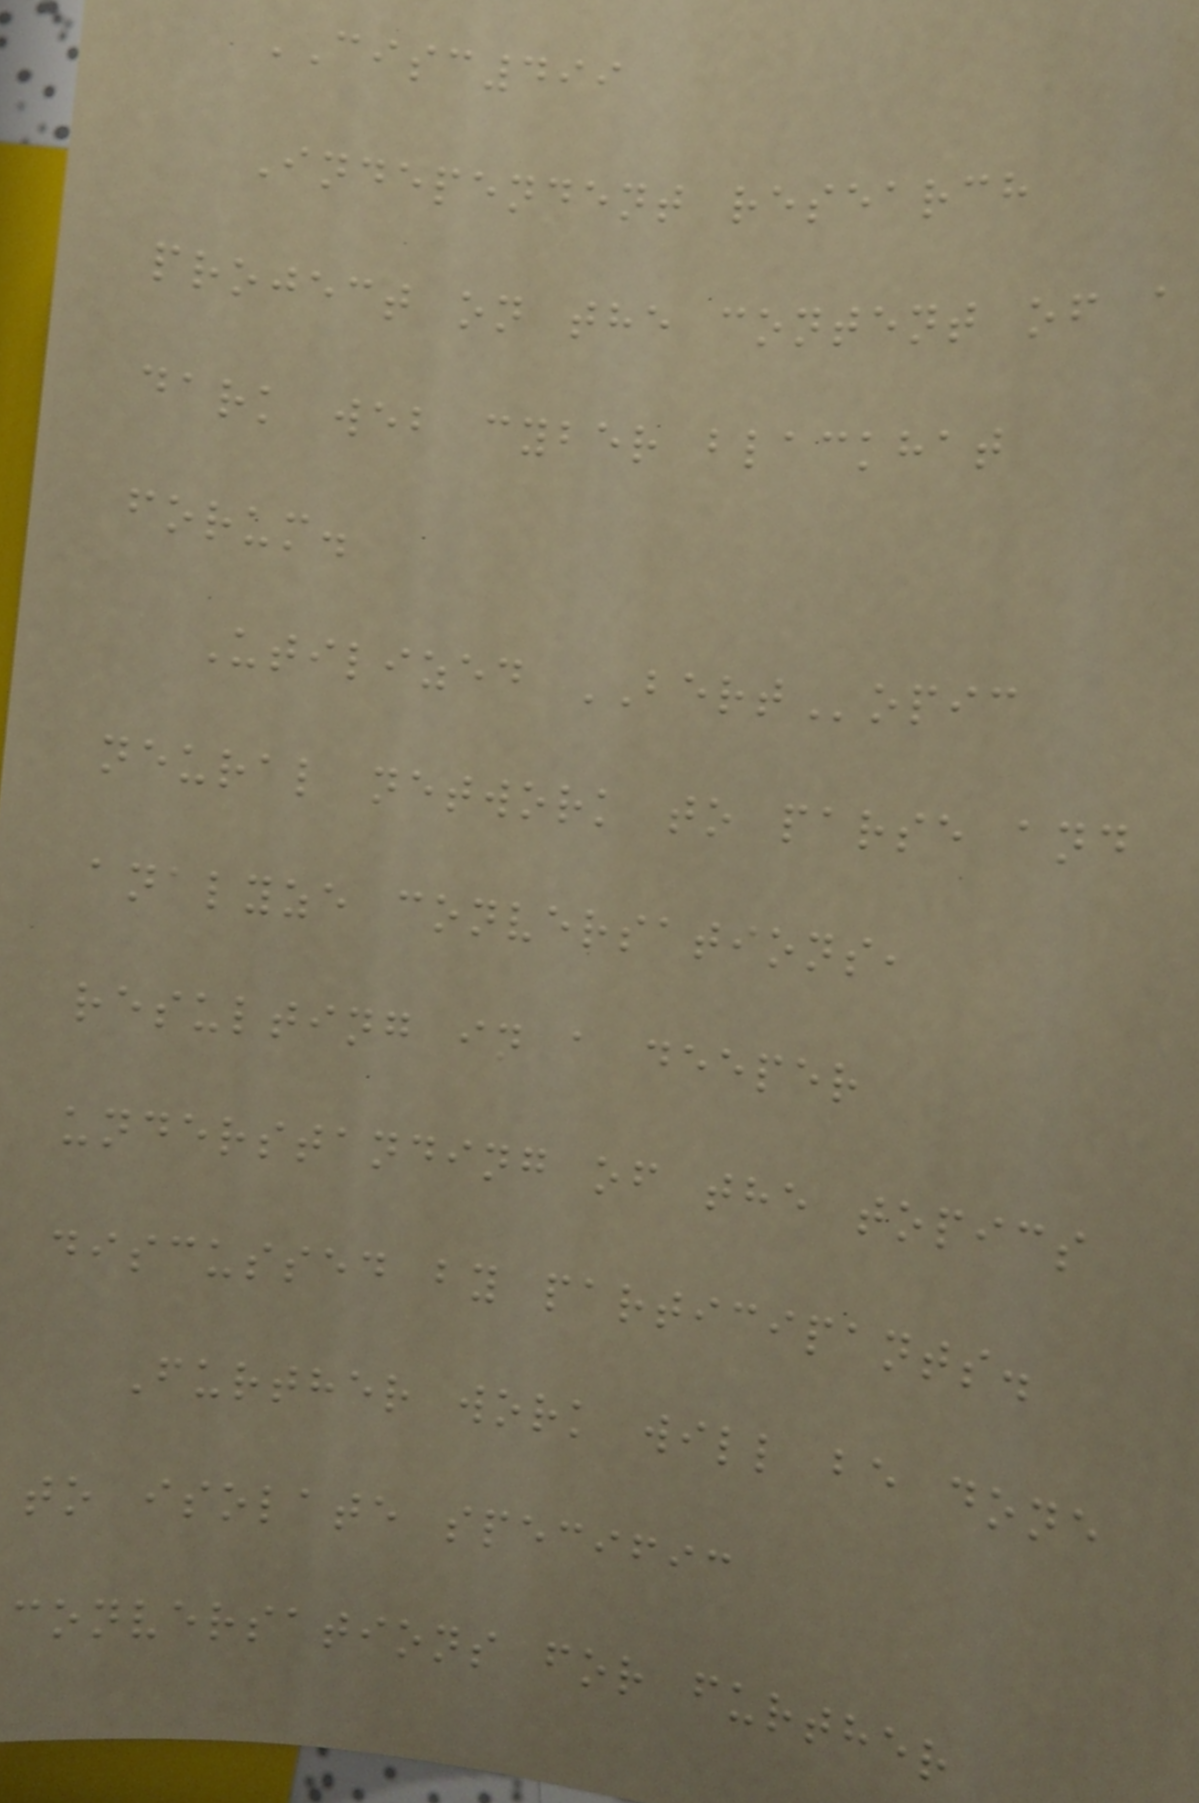CISC499
Independent research
project on the content of a
dark web cyber blackhat
forum.
Utilized BERTopic
neural network to parse and
analyze conversations,
resulting in a deeper
understanding of the topics
discussed by participants.
Further work will be done
to isolate specific
conversations for further
